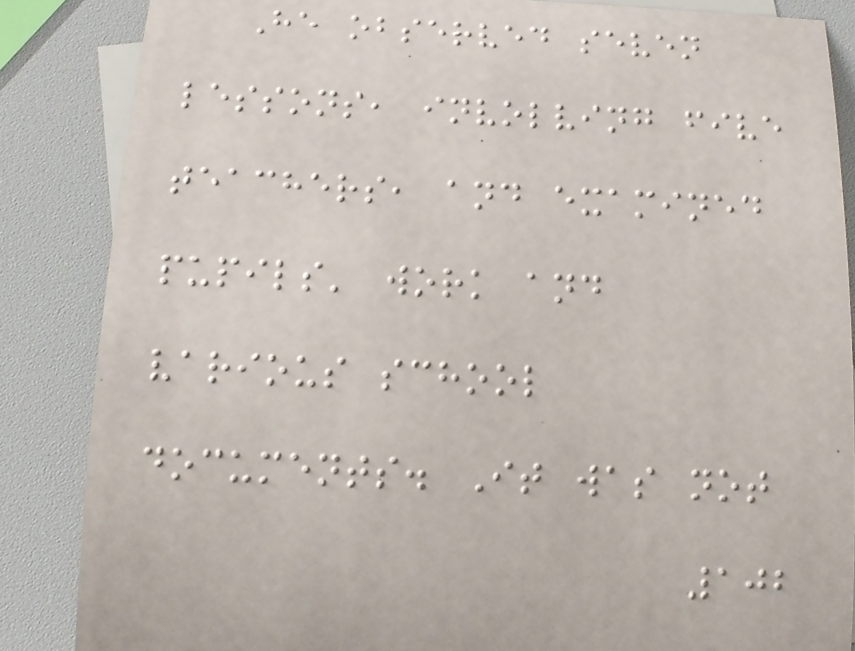He observed seven
lessons, involving five
teachers, and examined
pupils' work and
various school
documents. It was not
102
